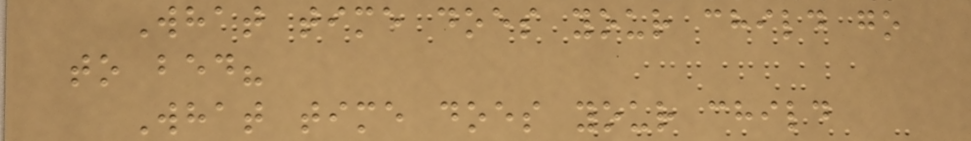What time does your child go
to bed?
What time does your child
